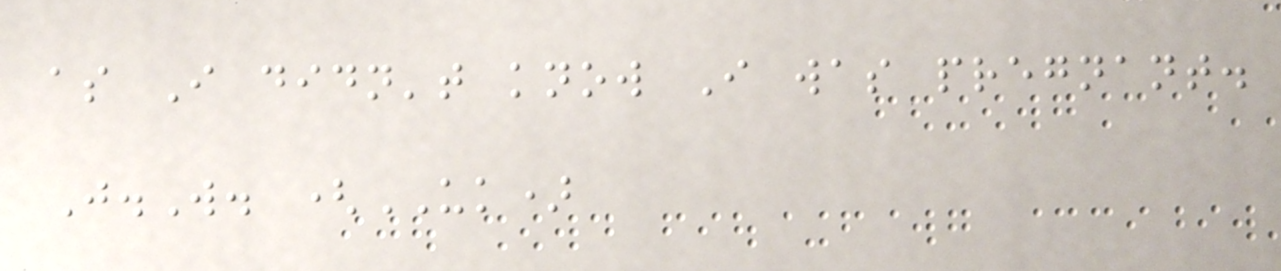as I didn't know I was pregnant.
J.W. (UK)
